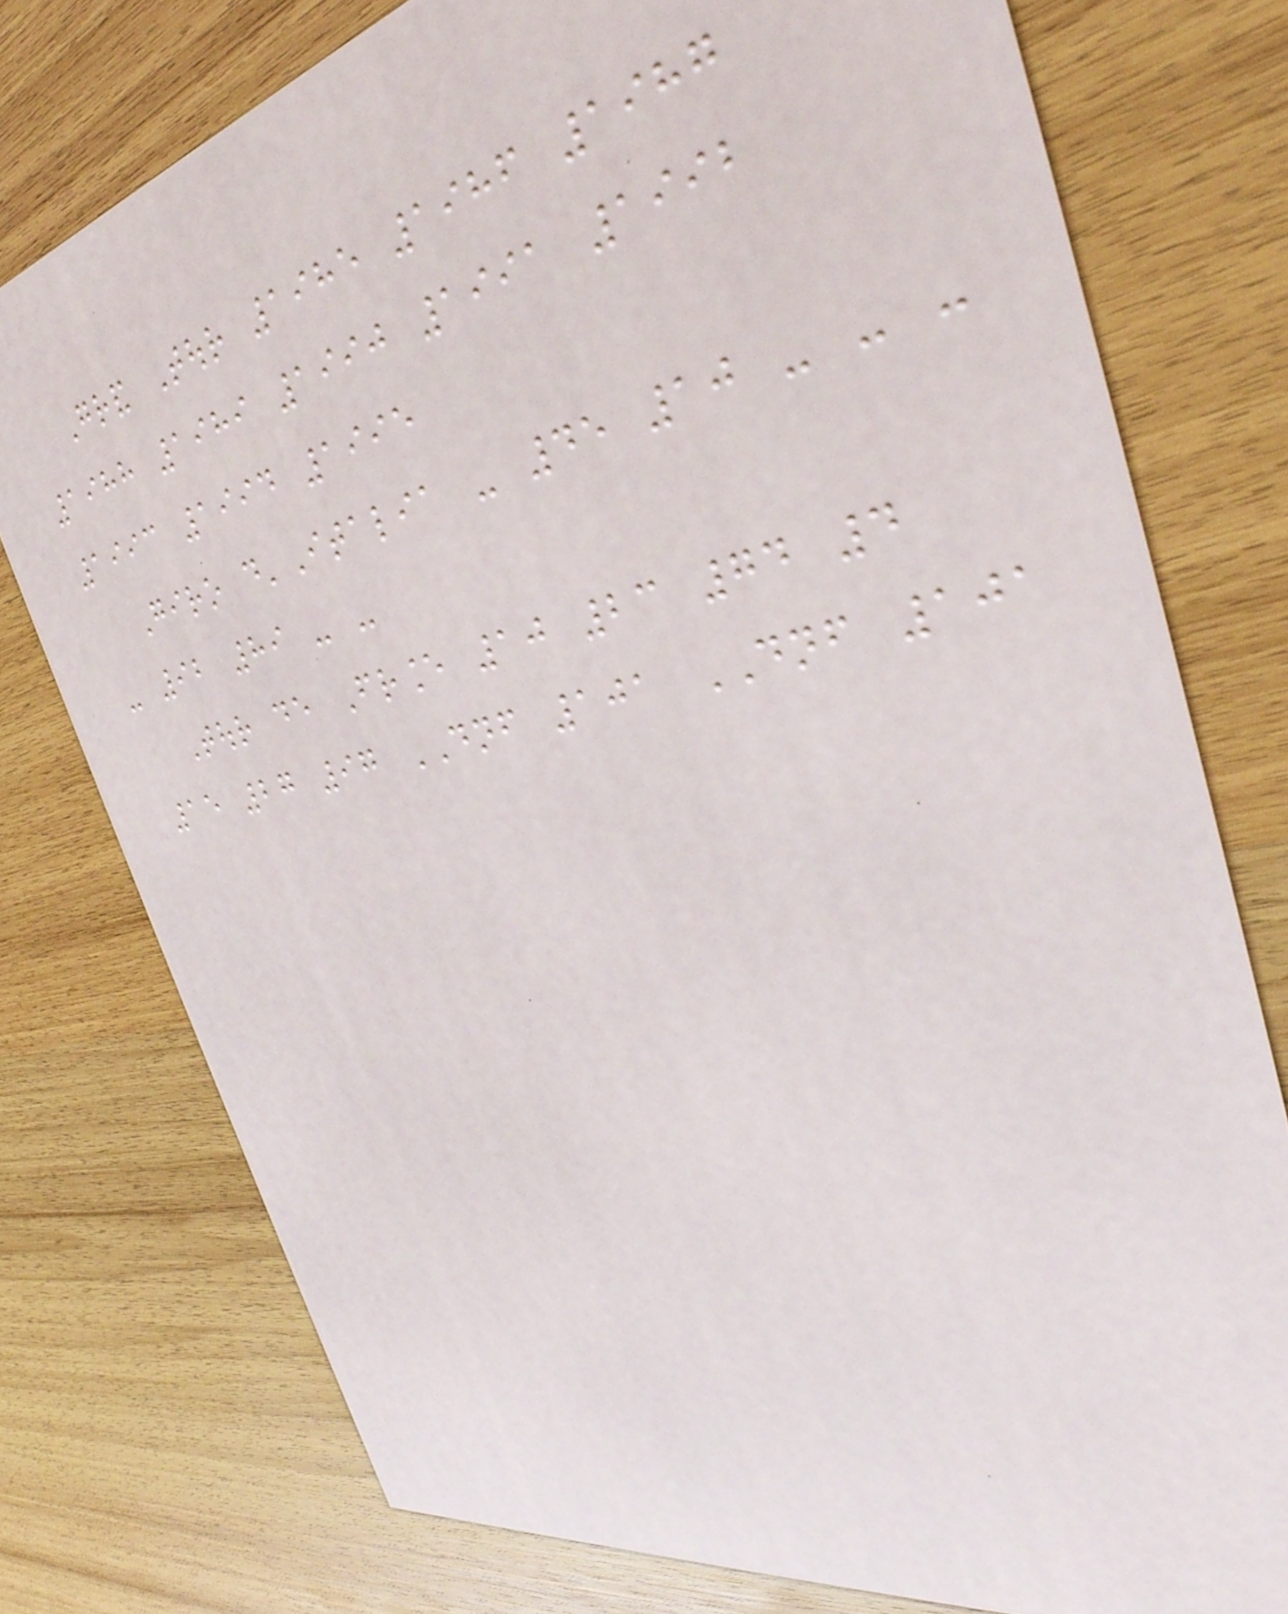Grand Tour 1985 1986 1987
1988 1989 1990 1991 1992
1993 1994 1995
Giro d'Italia - 45 10 - - -
- 92 89 - -
Tour de France 10 23 74 4
15 27 97 DNF 101 DNF 101
